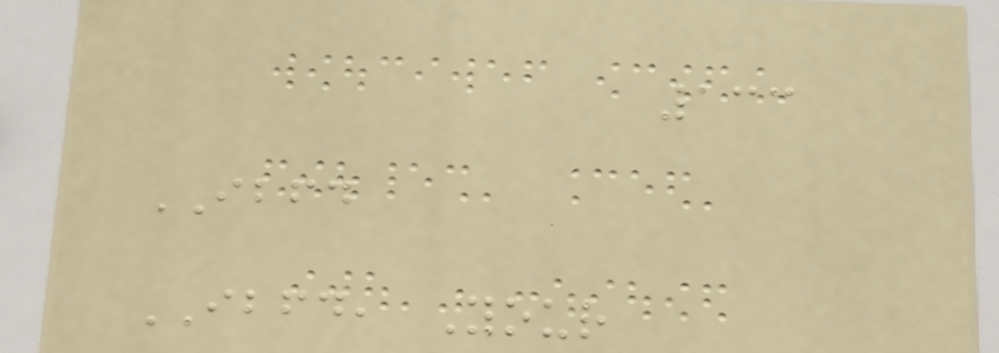133
IBFD
IBFD, Your
